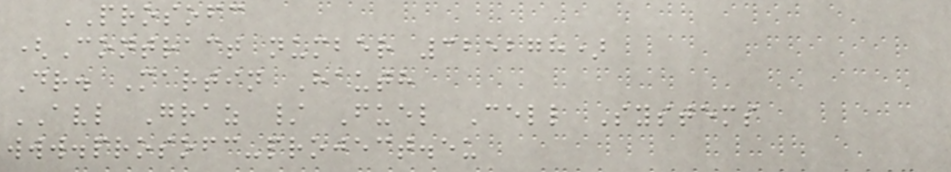PROSOFC
(Contract number 325278)
Dr. Martin Hauth
AVL Graz / Fuel Cell Systems
www.prosofc-project.eu
